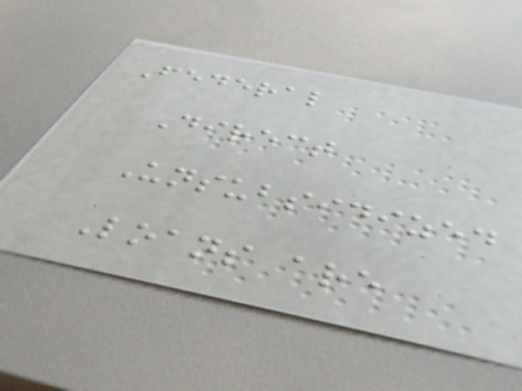Federal
Direct
Unsubsidized
Loans are
